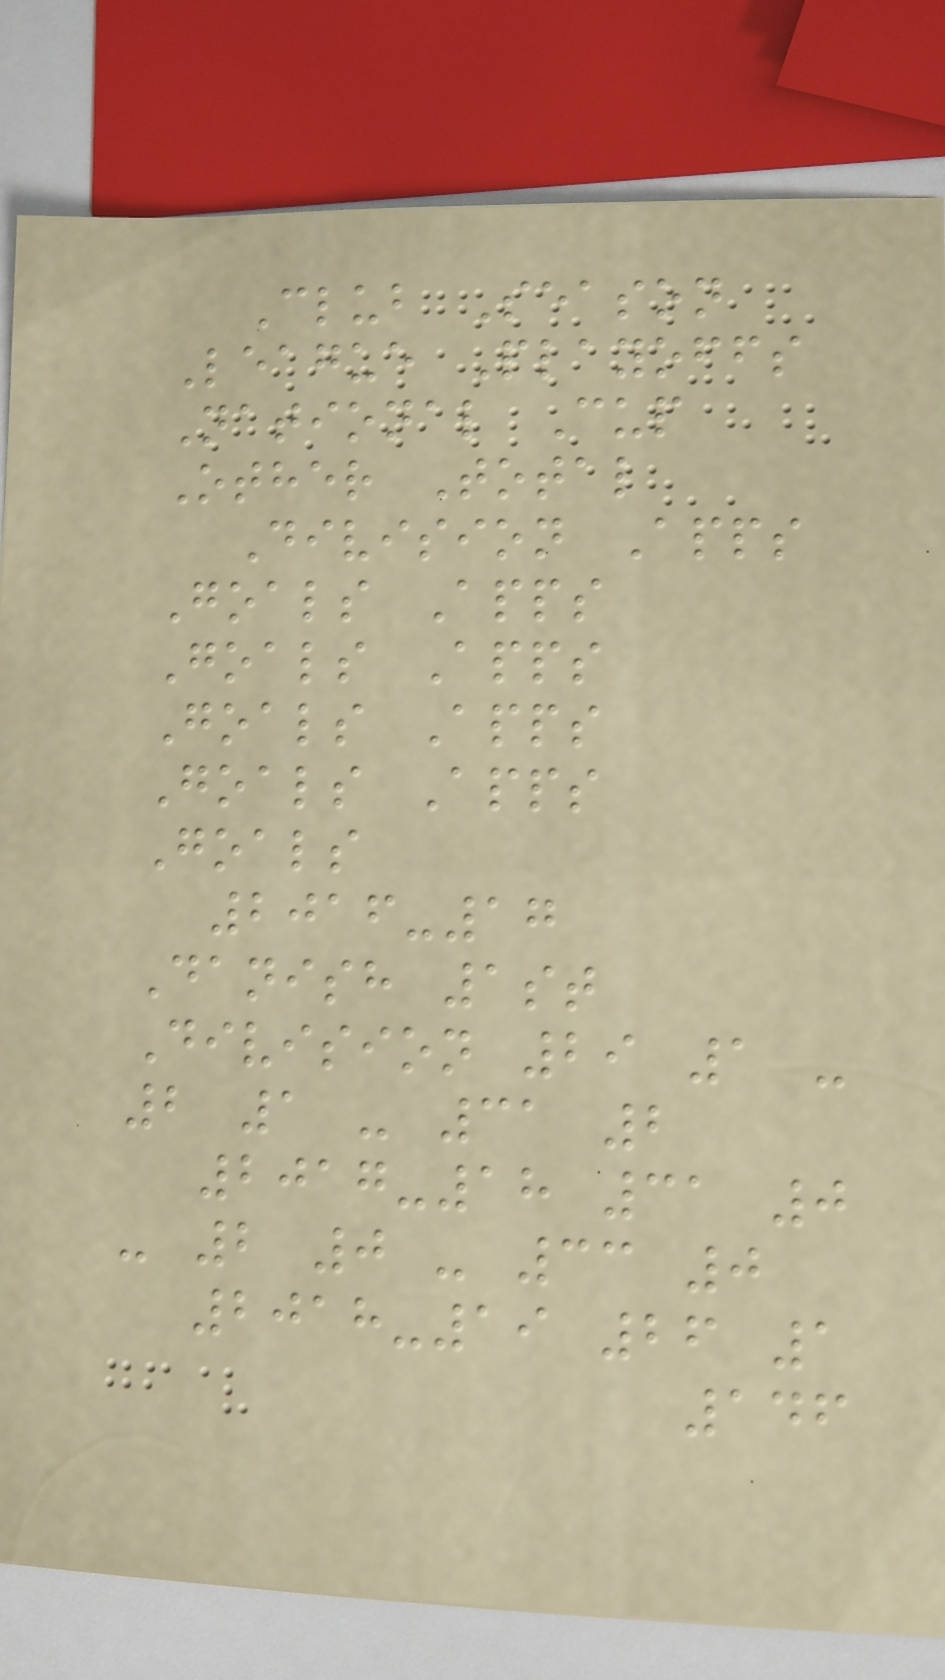Club Season
League Playoffs
National Cup
Other Total
Division Apps
Goals Apps
Goals Apps
Goals Apps
Goals Apps
Goals
2016-17
Danish 1st
Division 29 1 -
2 1 - 31 2
2017-18 31 0
- 2 0 - 33 0
2018-19 26 1
146
